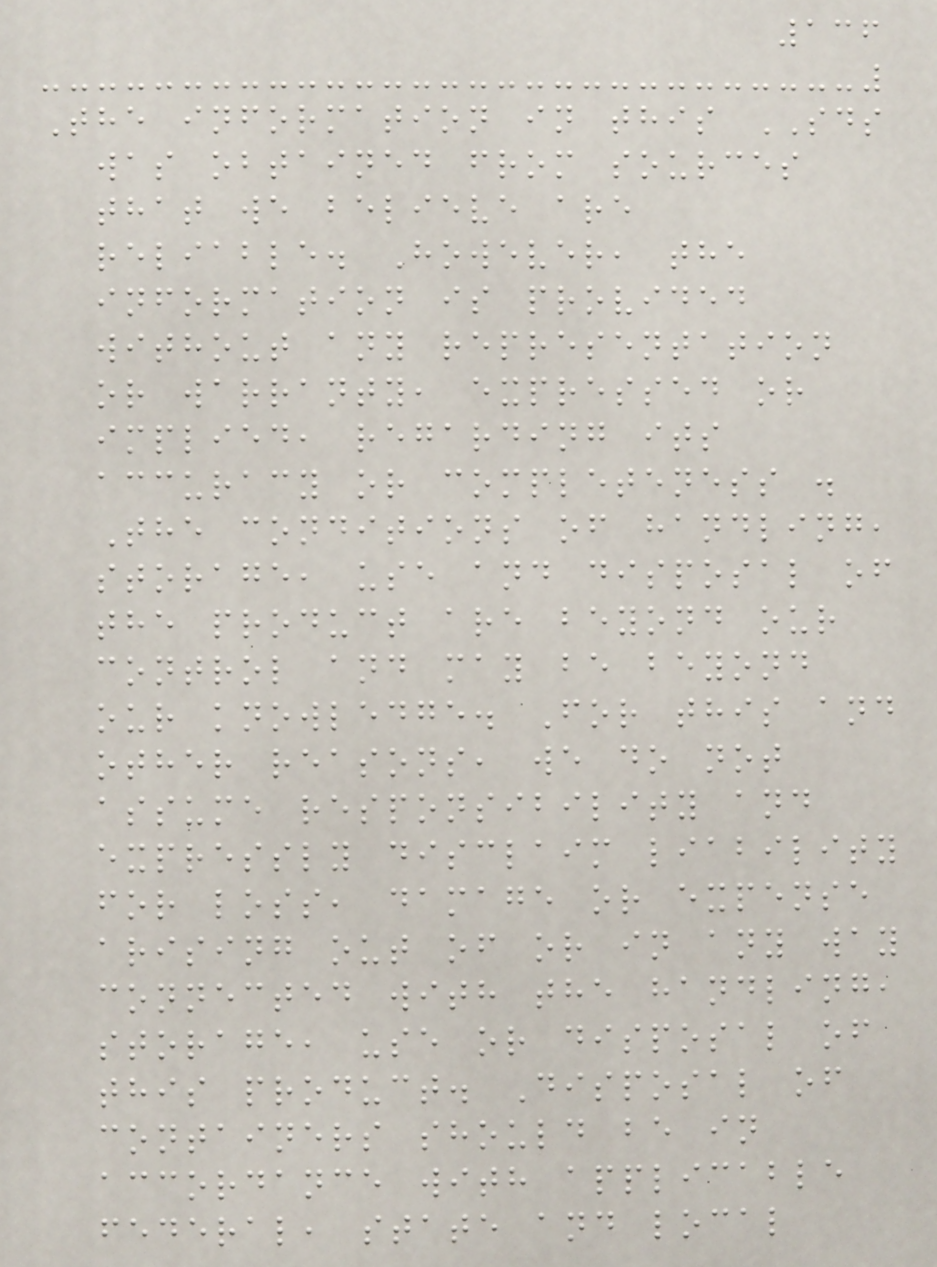136
The information in this SDS
was obtained from sources
that we believe are
reliable. However, the
information is provided
without any representation
or warranty, expressed or
implied, regarding its
accuracy or completeness .
The conditions of handling,
storage, use and disposal of
the product are beyond our
control and may be beyond
our knowledge. For this and
other reasons, we do not
assume responsibility and
expressly disclaim liability
for loss, damage or expense
arising out of or in any way
connected with the handling,
storage, use or disposal of
this product. Disposal of
containers should be in
accordance with applicable
federal, state and local
